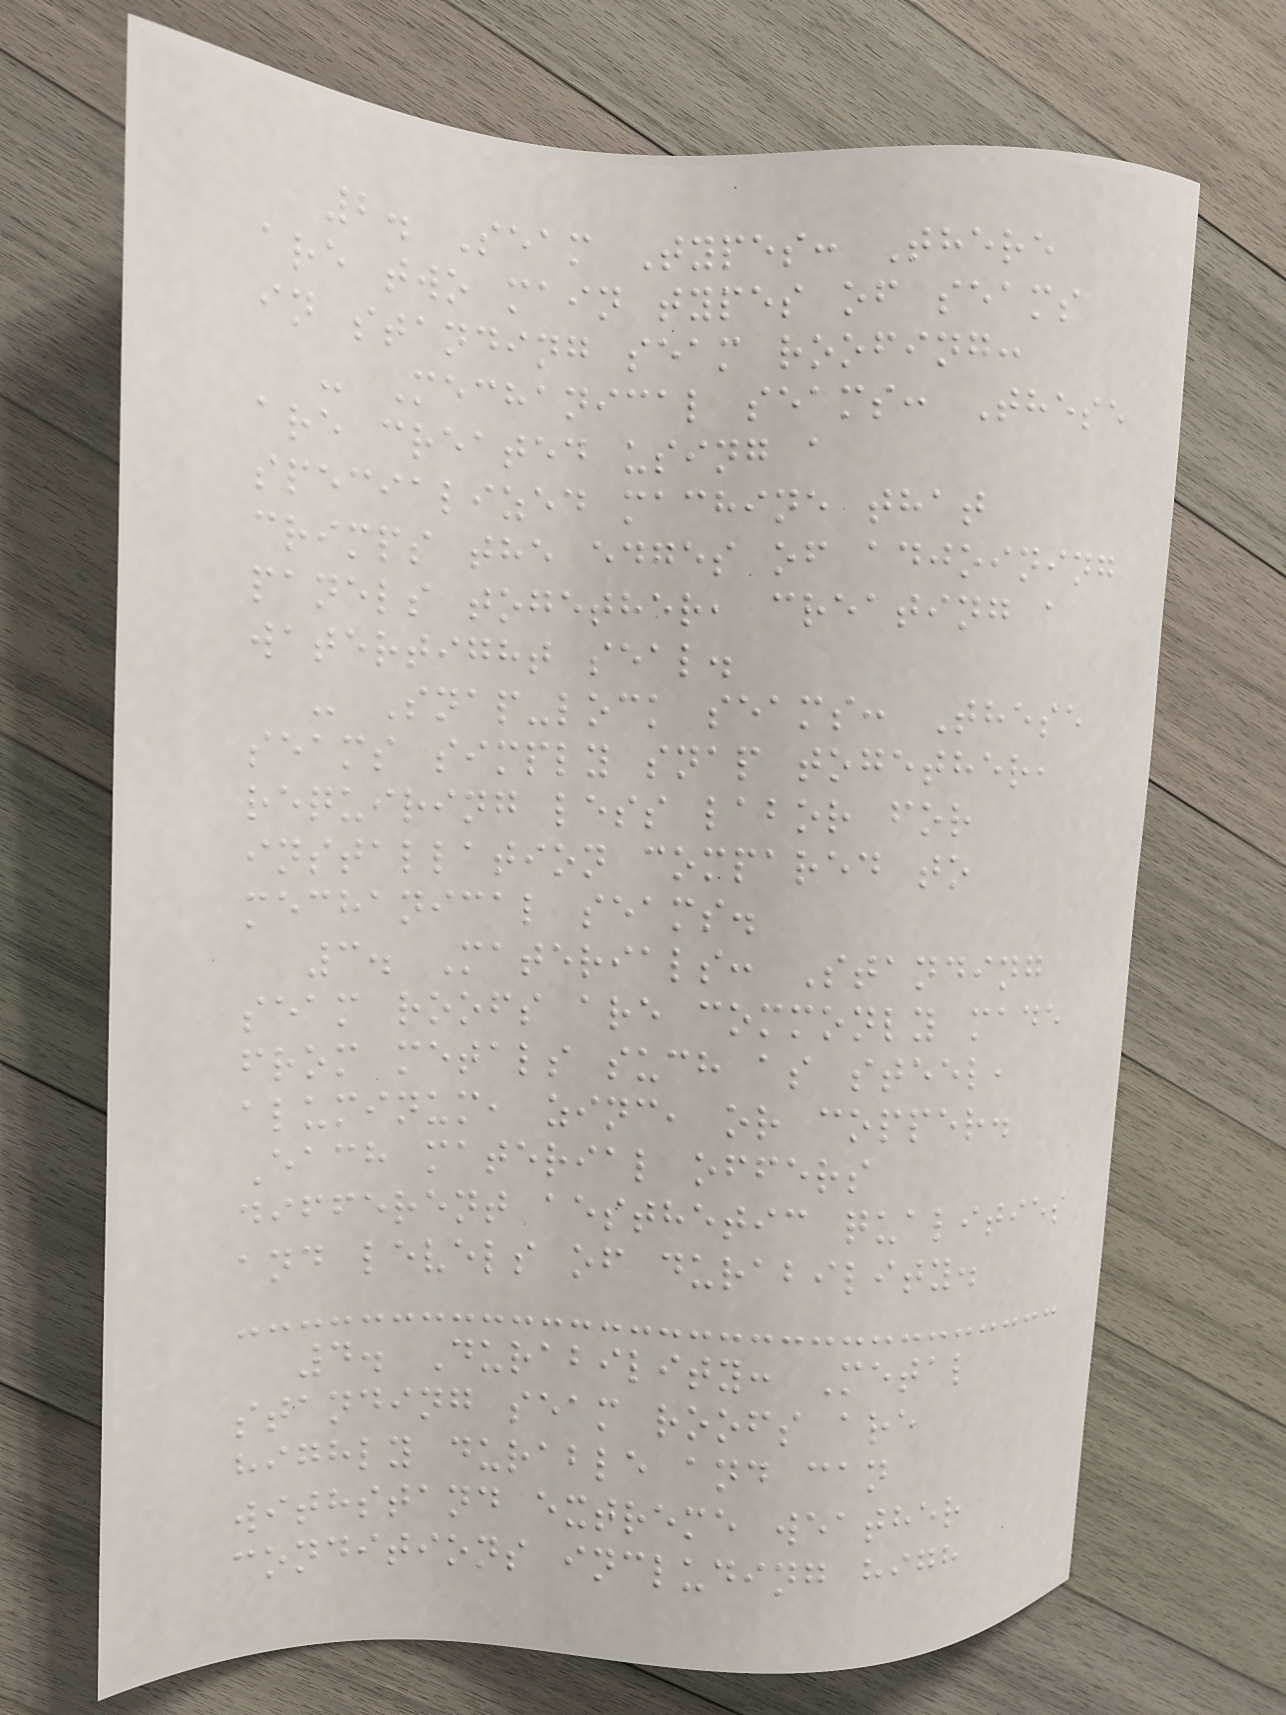2. Seam Types: There
are two main types of seams
in standing seam roofing:
- Mechanical seams: These
are created using a
specialized machine that
crimps the edges of adjoining
panels together, creating a
watertight seal.
- Snap-lock seams: These
seams simply snap together,
requiring less labor for
installation compared to
mechanical seams.
3. Materials: Standing
seam roofs are commonly made
from metals such as steel,
aluminum, zinc, or copper.
Each material offers
different aesthetic qualities
and levels of durability.
4. Durability: Metal
standing seam roofs are
highly durable and can
withstand extreme weather
conditions including high
